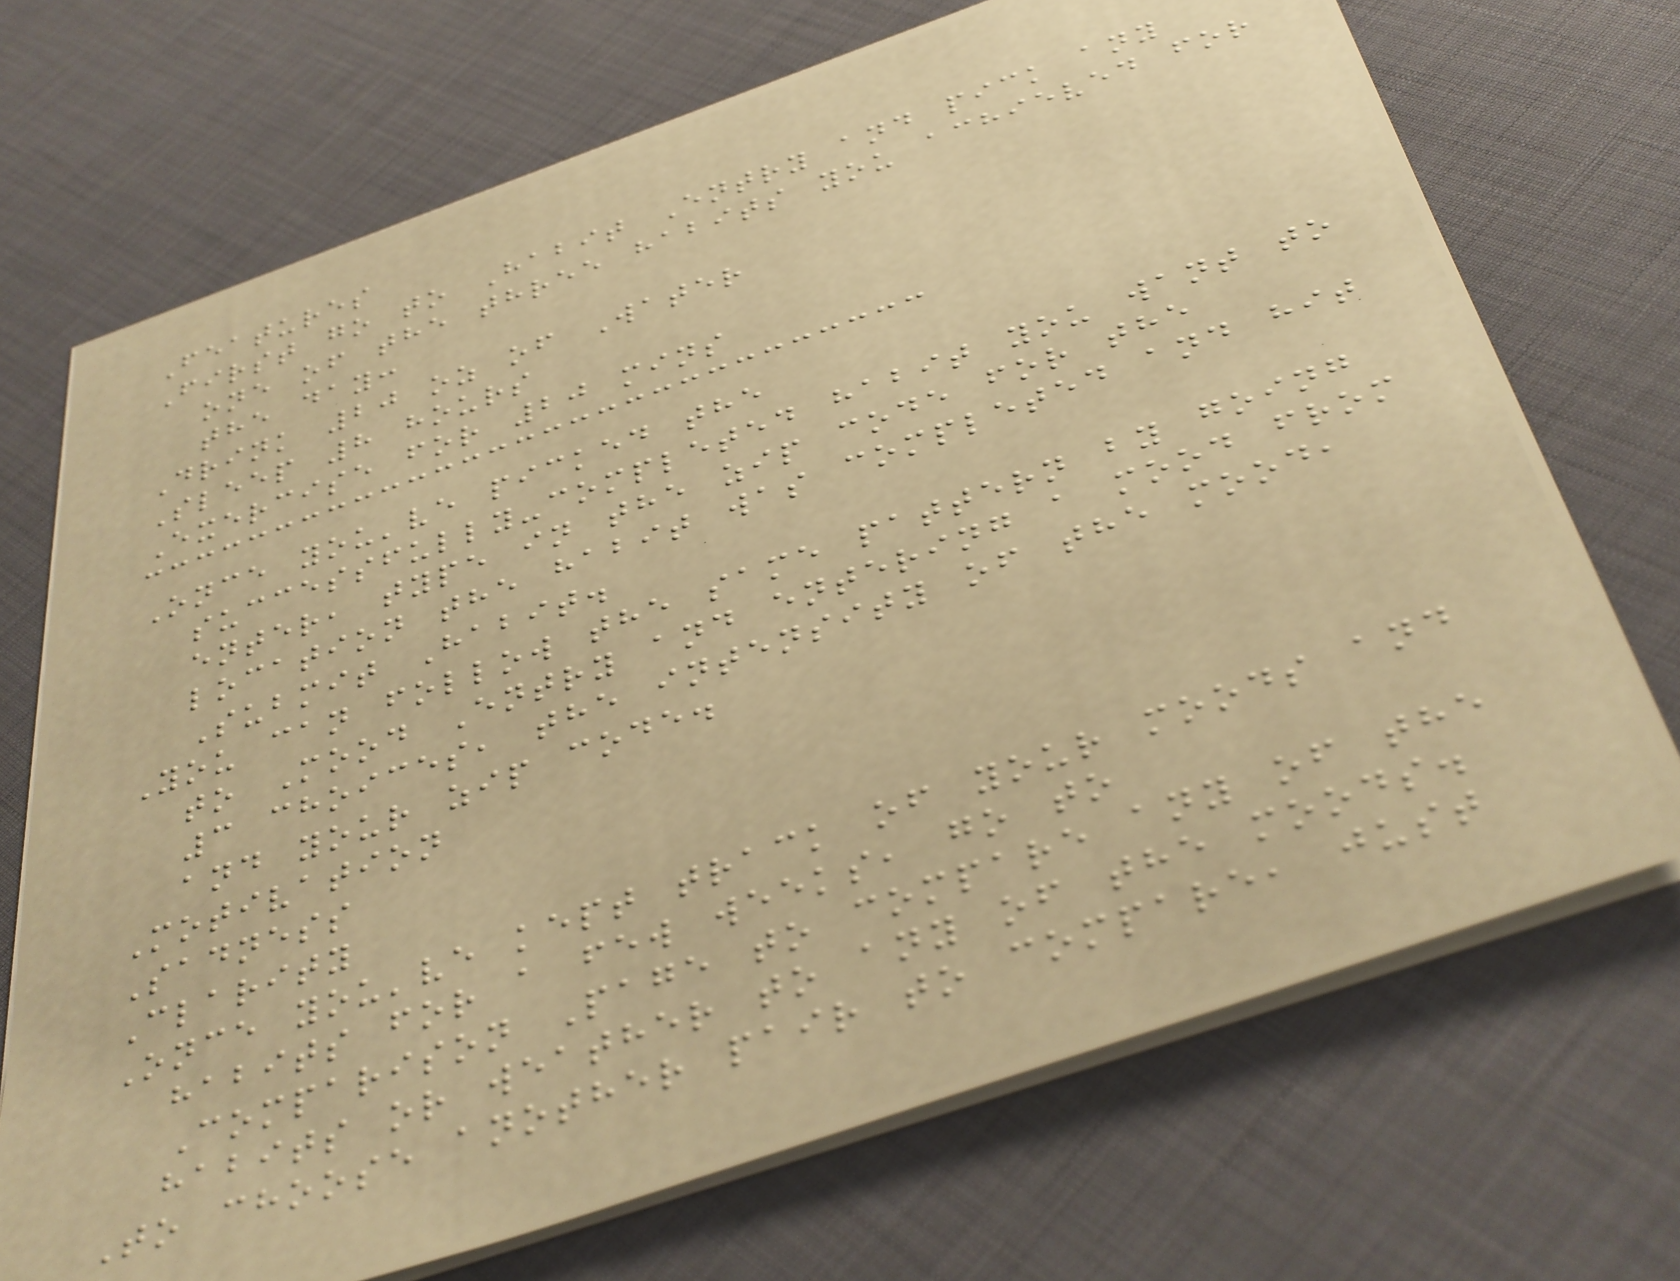Features
First go to Habit Entry and pick any
one of the three habits you achieved for
the day:
Drink 20 oz of Water
Sleep 8 hours
Exercise for 20 mins
Once you've picked the
successfully-completed habit you want to
enter, type in the zip code for the
location the habit was completed and hit
Submit Habit.
You can follow the same pattern by going
to Mood Entry and entering a mood from
3 choices, the intensity of the mood,
and your zip code.
Motivation
Sadness
Clarity
Once you've kept track of your moods and
habits for a few weeks, go to
Comparison Page to compare any of the
habits or weather to any of the moods.
To choose another pair to compare, just
